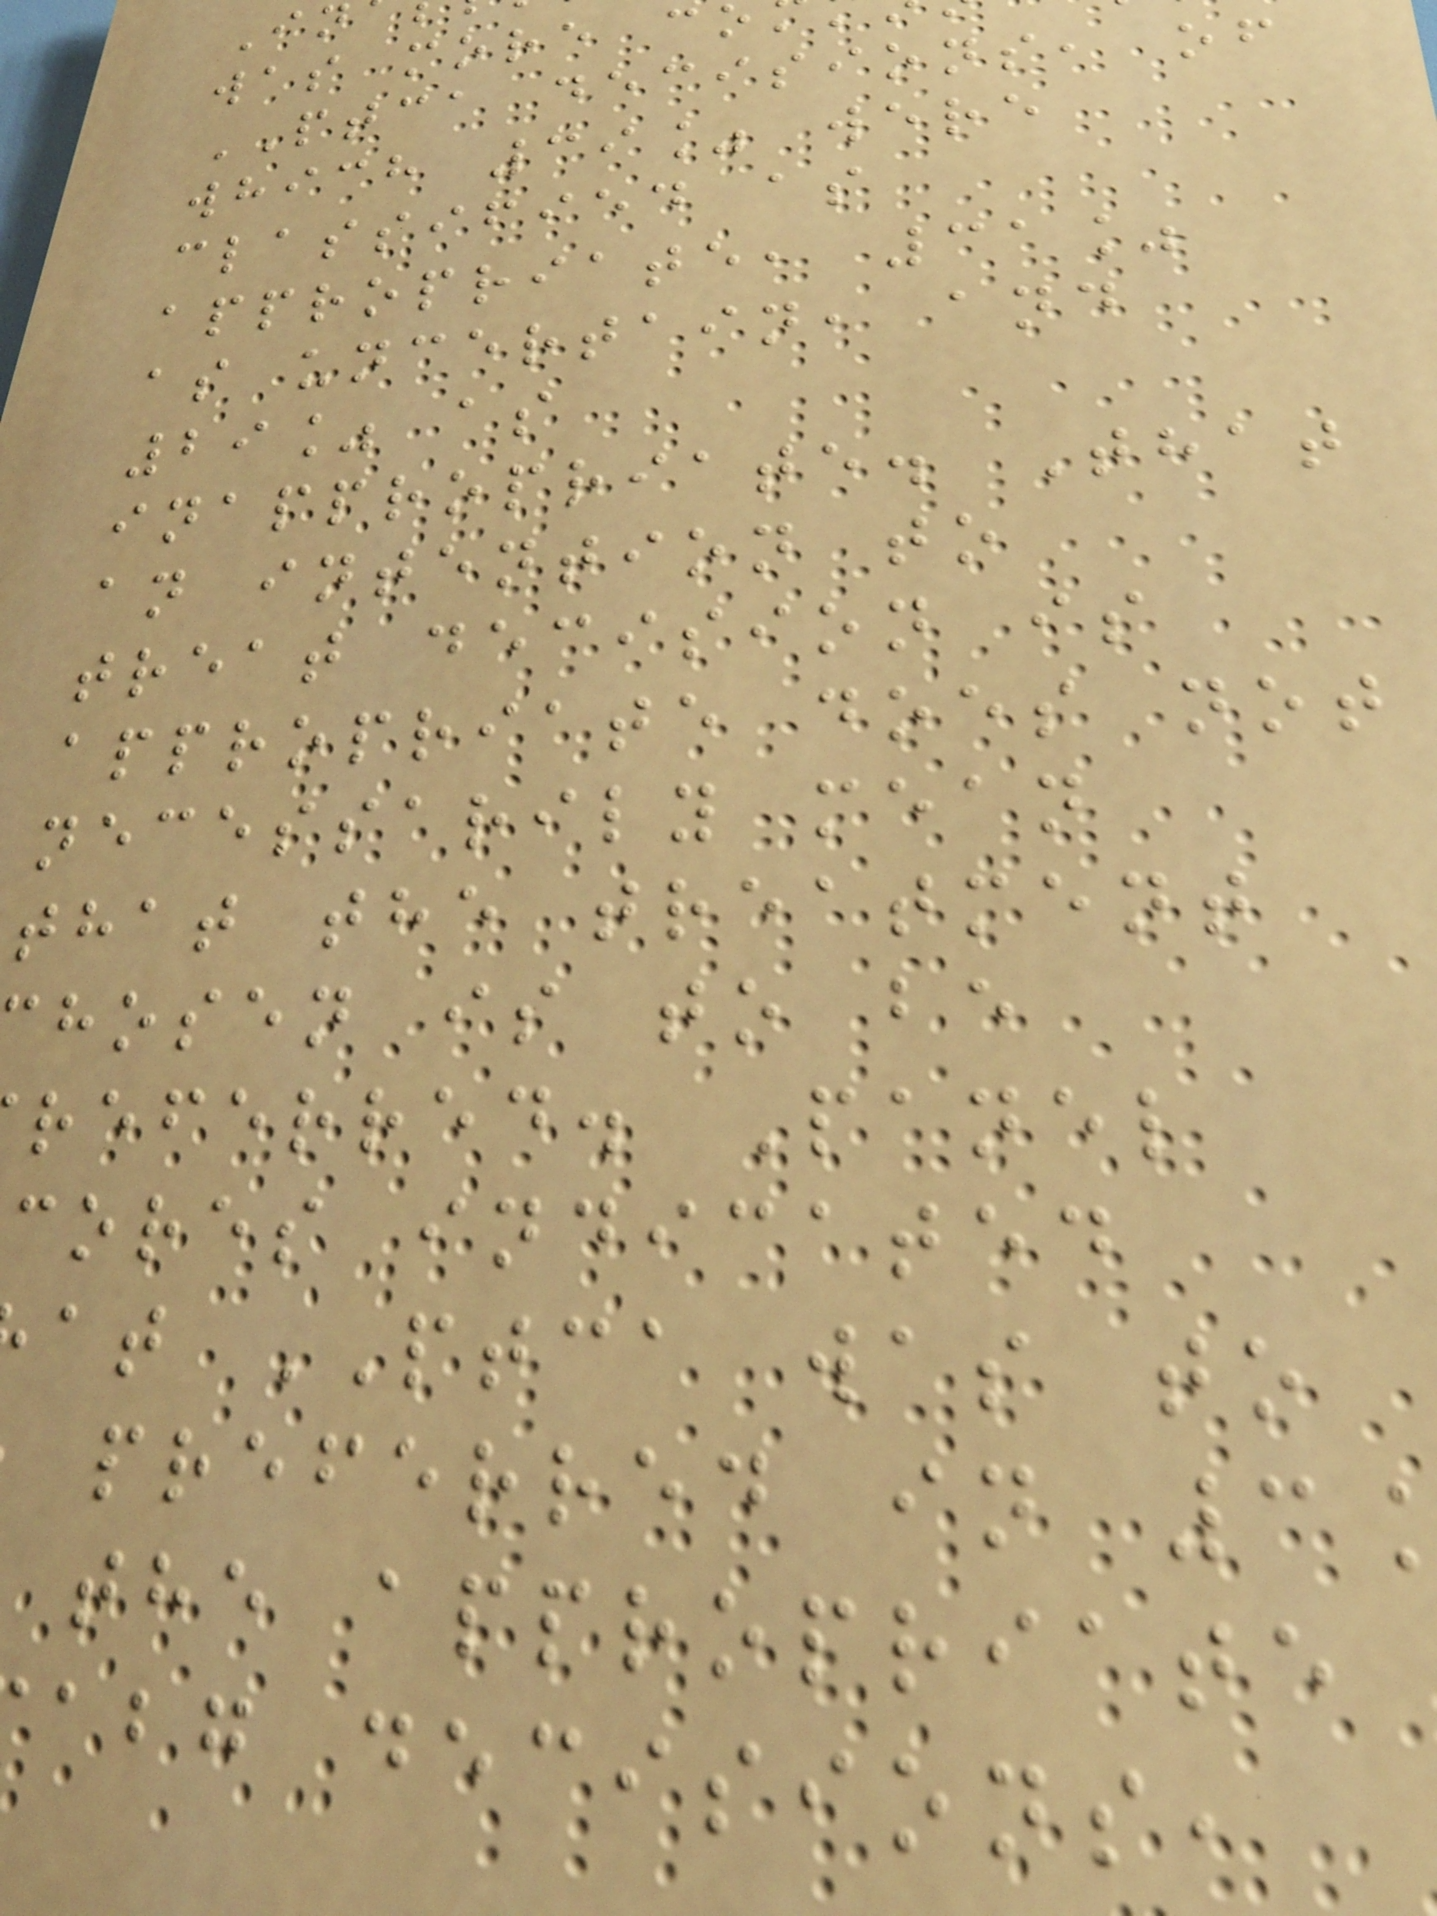was more c
PTCA decisions, of
which 39% were
classified as
appropriate, 31%
as uncertain, and
29% as
inappropriate. That
an intention to
treat decision is
appropriate does not
necessarily mean
that the treatment
hosen is to be
referred. Panel
cores indicated
at PTCA was to
preferred in 3
the appropriate
abg decisions,
